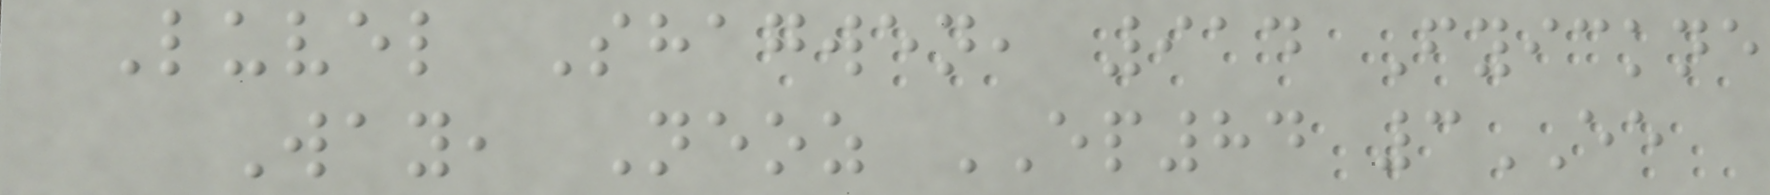Luvel Shagwen, 914 Fyickne
Way, Neoz EP84 3EE
